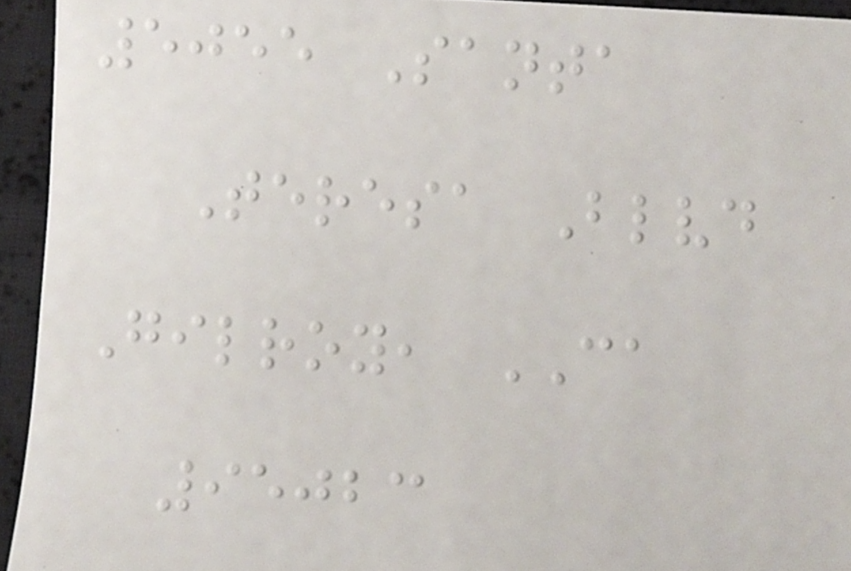5055 Santa
Teresa Blvd
Gilroy, CA
95023
